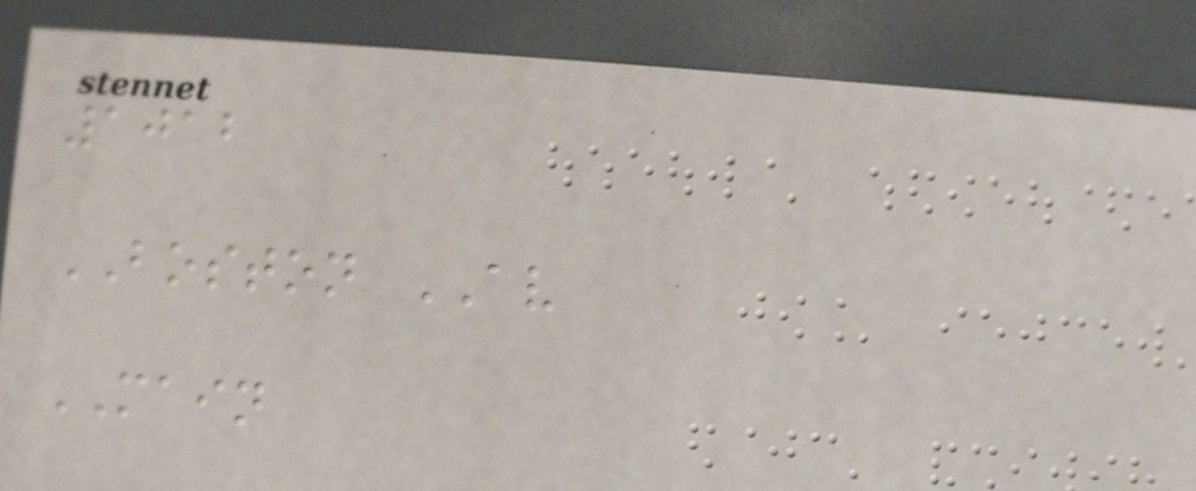1012
BOSTON AV
MAIN
